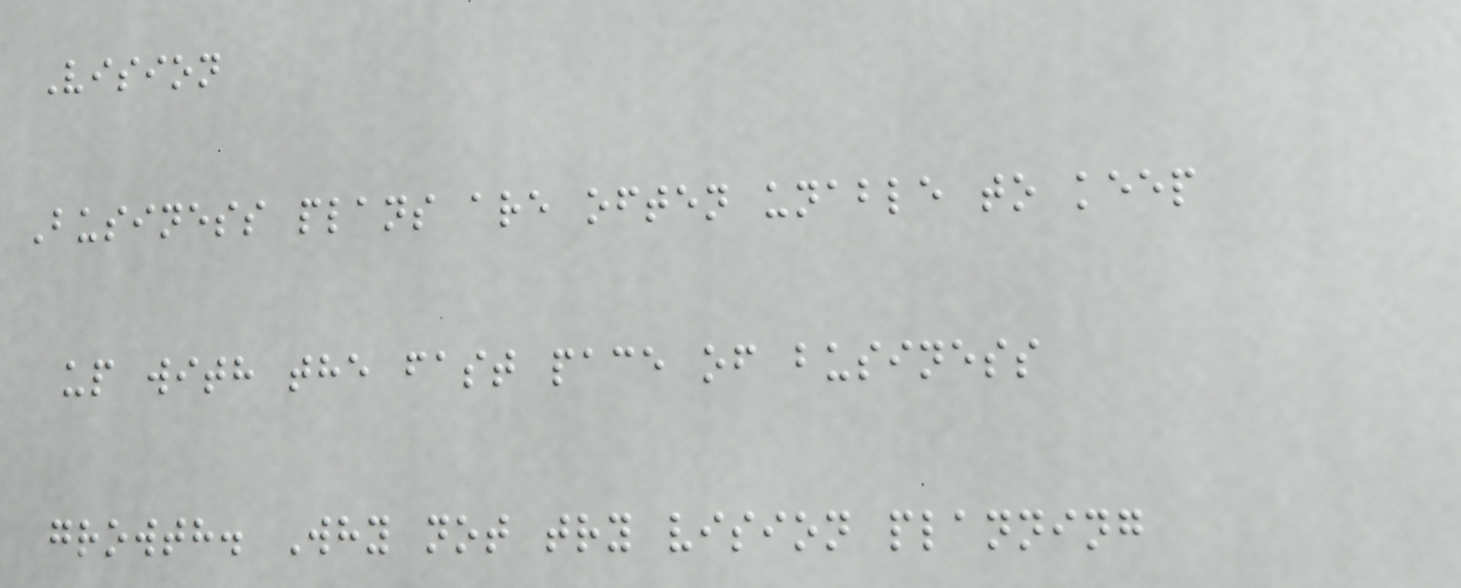Vision
Business plans are often unable to keep
up with the fast pace of business
growth. Why not try vision planning
